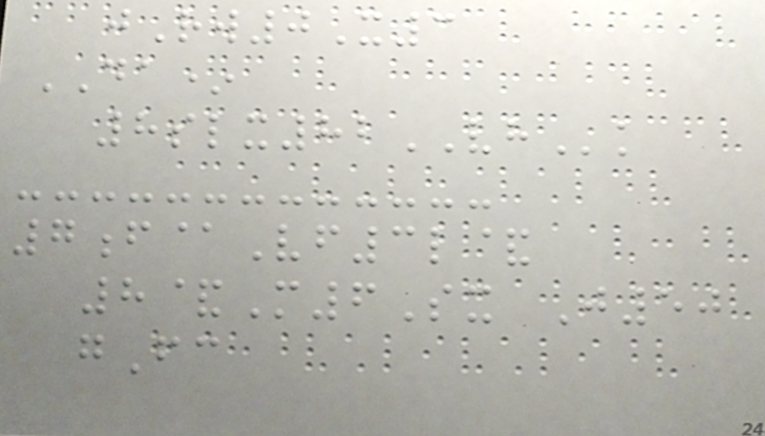jRw0X3
DA*
8slx82VHk
7f@Vf3l&
8&M6Sx J50
gFc
